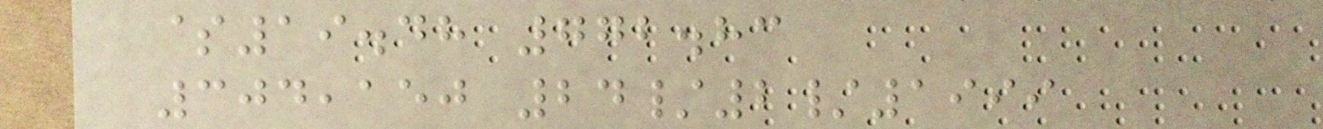$19.48 772.83
304,150 24/2/1999
